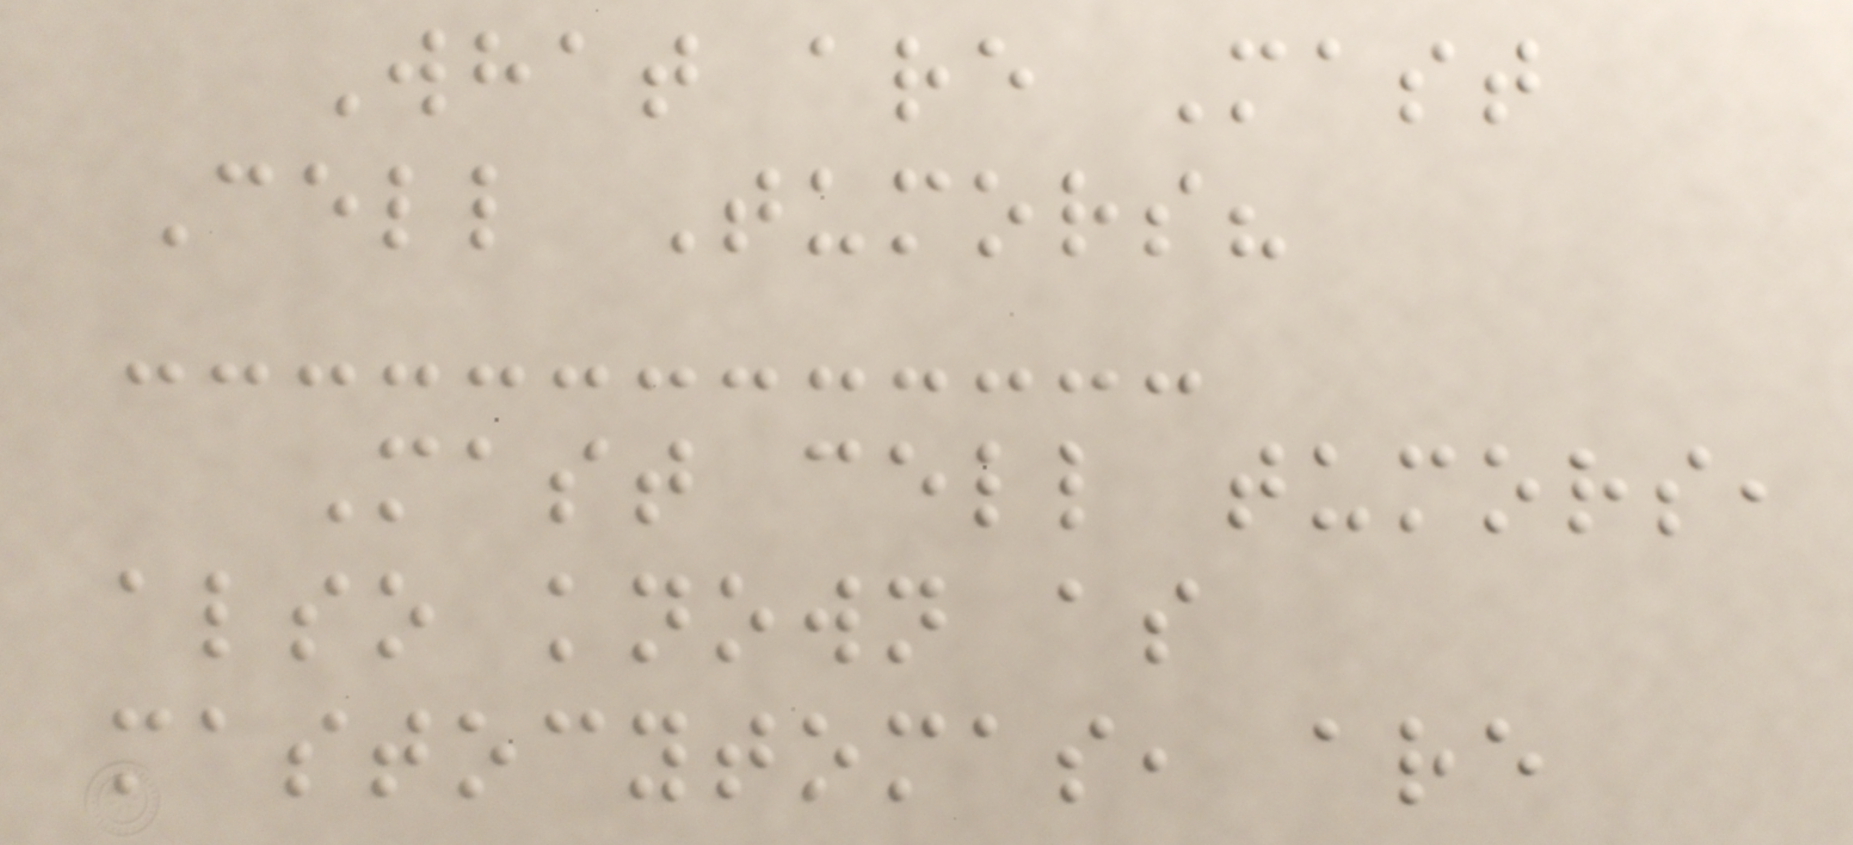What are Mast
Cell Tumors?
Mast cell tumors,
also known as
mastocytomas, are
